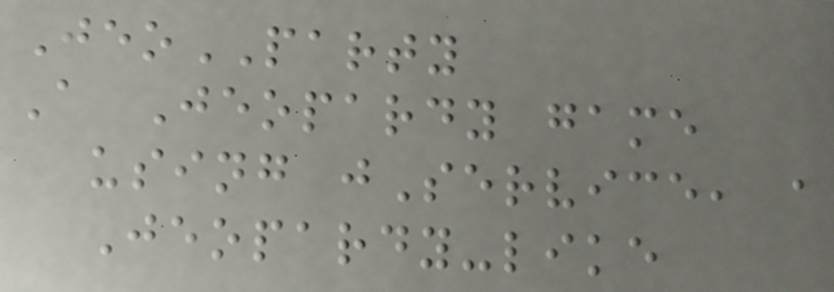JeoPARTY
A Jeopardy game
using jService, a
Jeopardy-like
